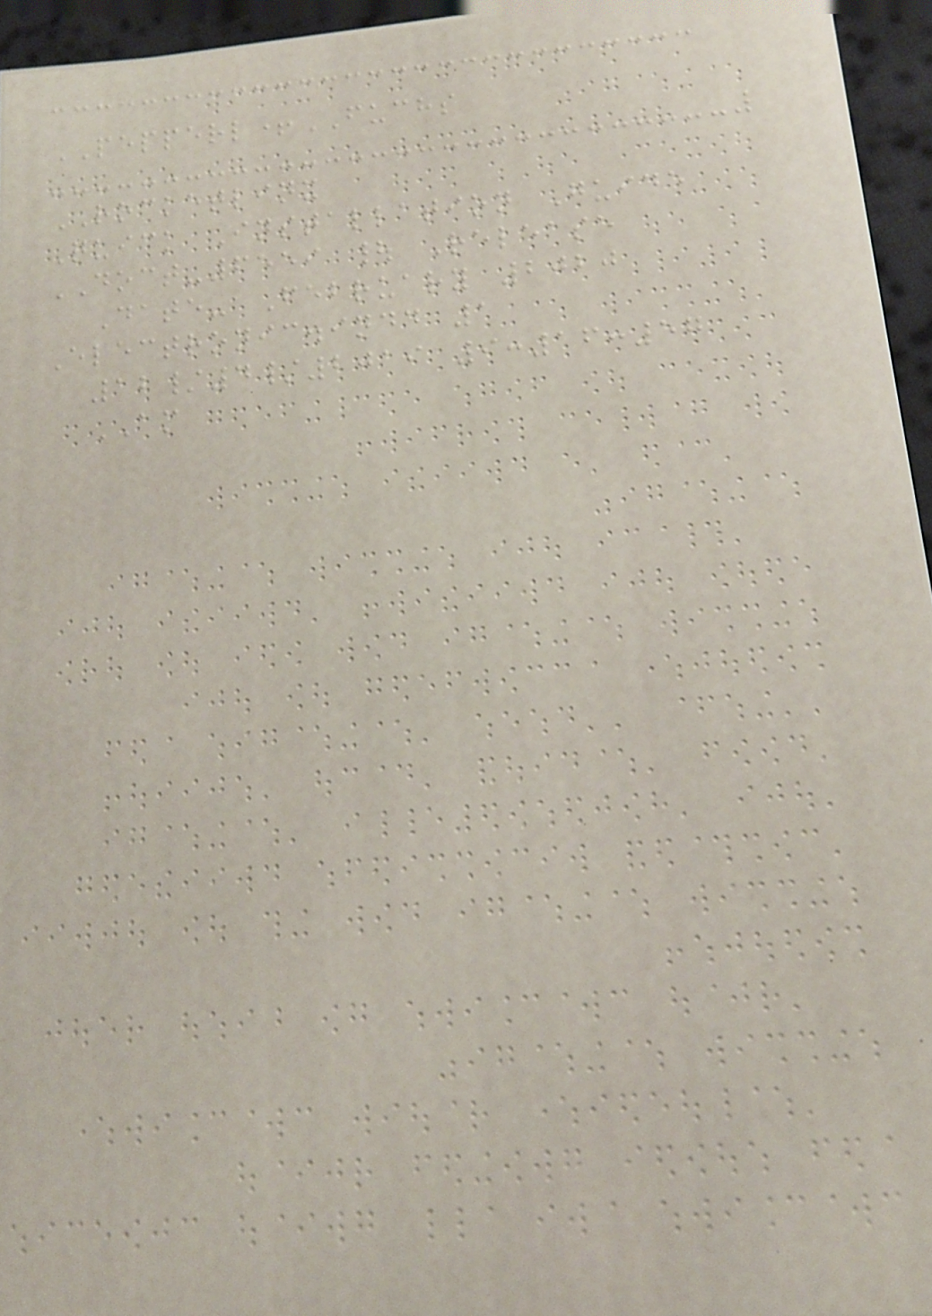PEPPERL+FUCHS
ROCKETLINX
Quick Installation Guide
DOCT-6559 | Release
Date- February 2020
Electronic.indd 1
12/4/2019 9:16:57
AM
